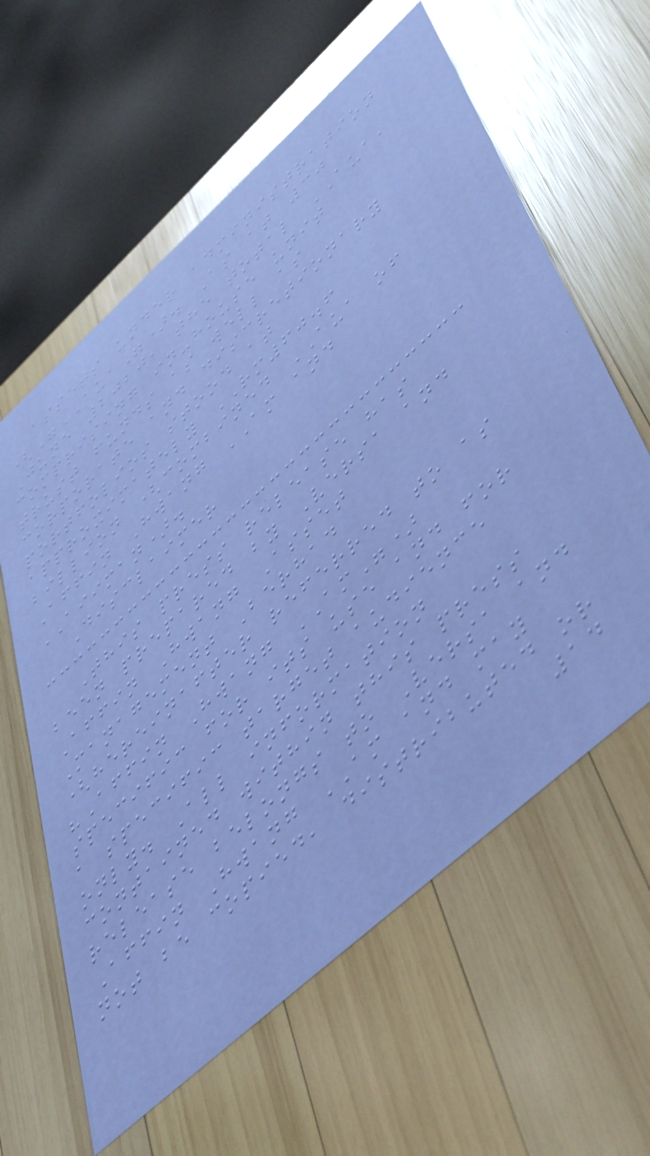assets under administration
("AUA"). As at 30
June 2020, the total AUA,
comprising in-house unit
trust funds as well as
corporate and discretionary
portfolios stood at
approximately RM60.6
billion (combined AUA of
Affin Hwang AM and
AIIMAN).
Disclaimer
This press release has
been prepared by Versa and
Affin Hwang Asset
Management Berhad
(hereinafter referred to as
"Affin Hwang AM")
specific for its use and for
a specific target audience
only. All information
contained within this press
release belongs to Versa and
Affin Hwang AM and may
not be copied, distributed or
14
